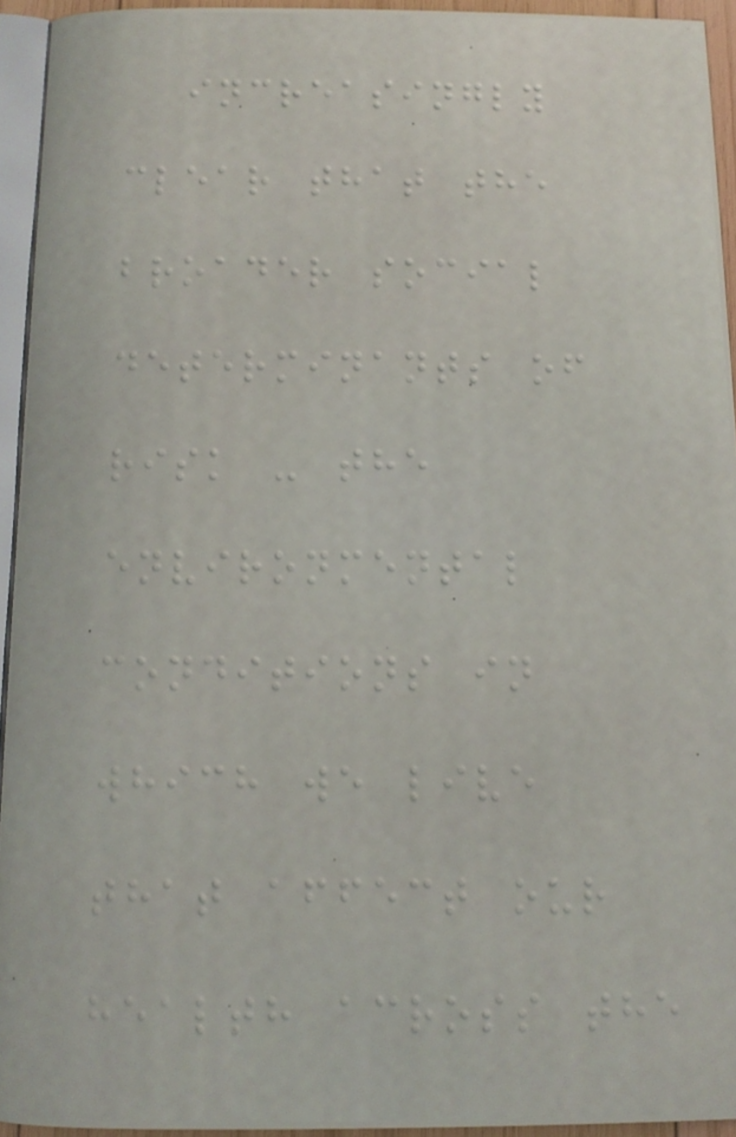increasingly
clear that the
broader social
determinants of
risk - the
environmental
conditions in
which we live
that affect our
health across the
